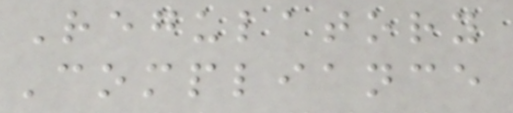Regulatory
Compliance
